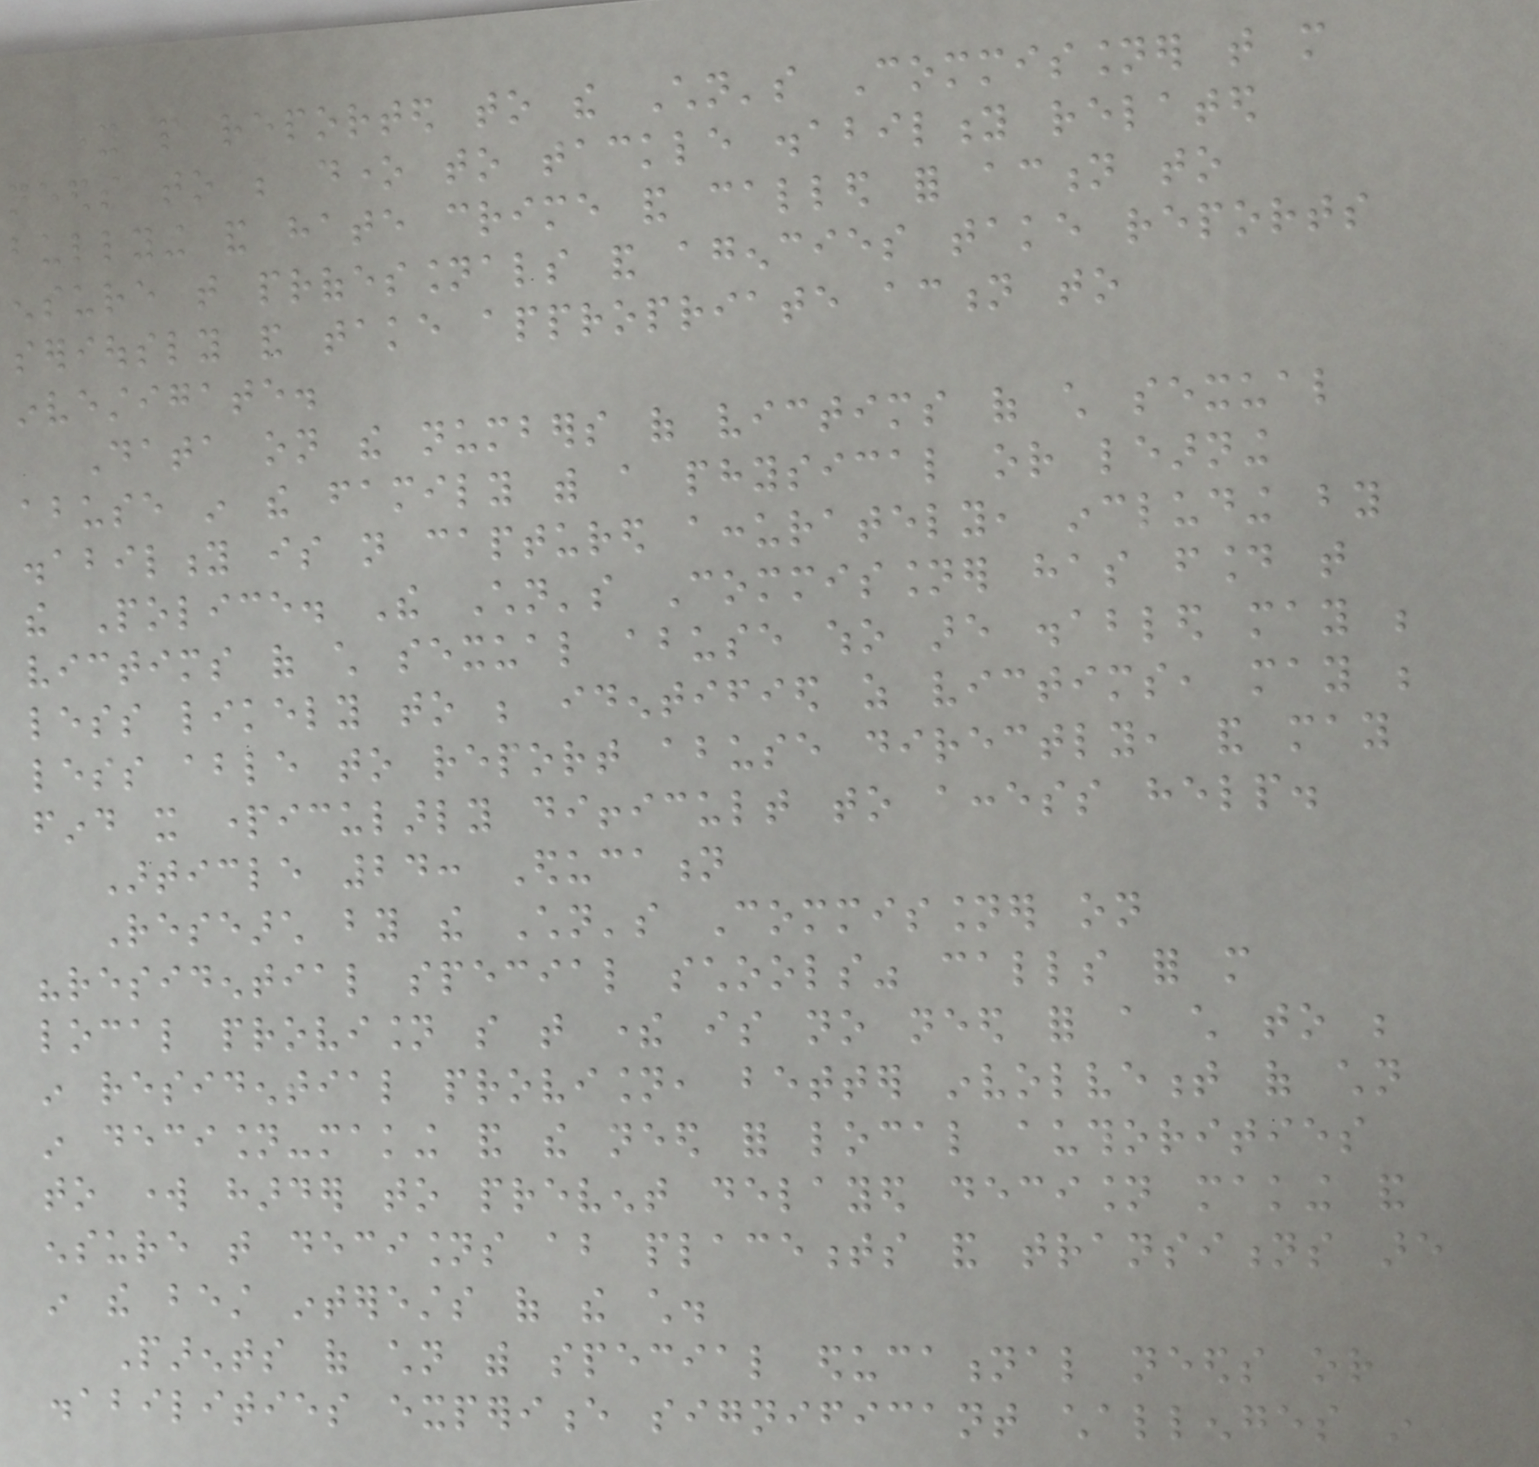young people reported to the Children's Commissioner that more
needs to be done to tackle disability related
bullying and hate crime and called for action to
ensure that professionals and agencies take reports
seriously and take appropriate action to
investigate.
Data on the numbers of victims of child sexual
abuse in the family with a physical or learning
disability is not captured accurately, including by
the Police. The Children's Commissioner has found that
victims of child sexual abuse who are disabled may be
less likely to be identified as victims, may be
less able to report abuse directly, and may
find it particularly difficult to access help.
Article 24: Education
Research by the Children's Commissioner on
"residential special schools" calls for more
local provision so that there is no need for a child to be
in residential provision, better involvement of children
in decision-making and the need for local authorities
to work harder to prevent delayed decision making and
ensure that decisions about placements and transitions are
in the best interests of the child.
Parents of children with special educational needs or
disabilities experience significant challenges in
